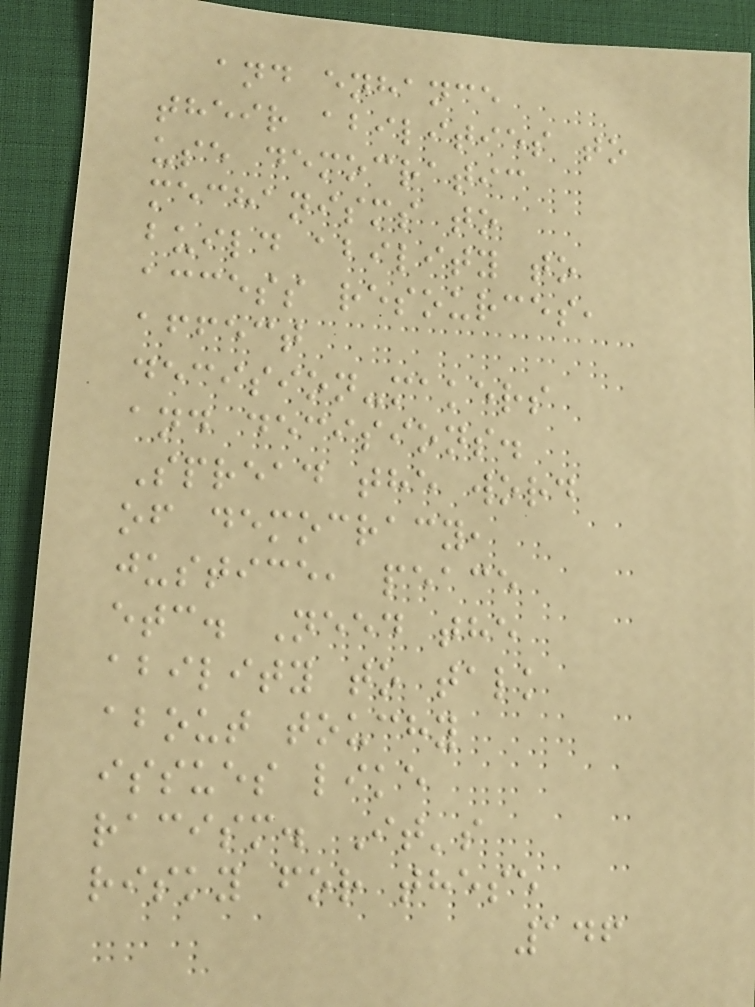and enhance
their abilities to
use democratic
mechanisms to
build ability to
access resources,
affect
decision-makers
and decisions.
Spread the word
of democracy,
justice, peace
etc. Need the
ability to talk
about touchy
issues like
racism. It's
risky for these
146
